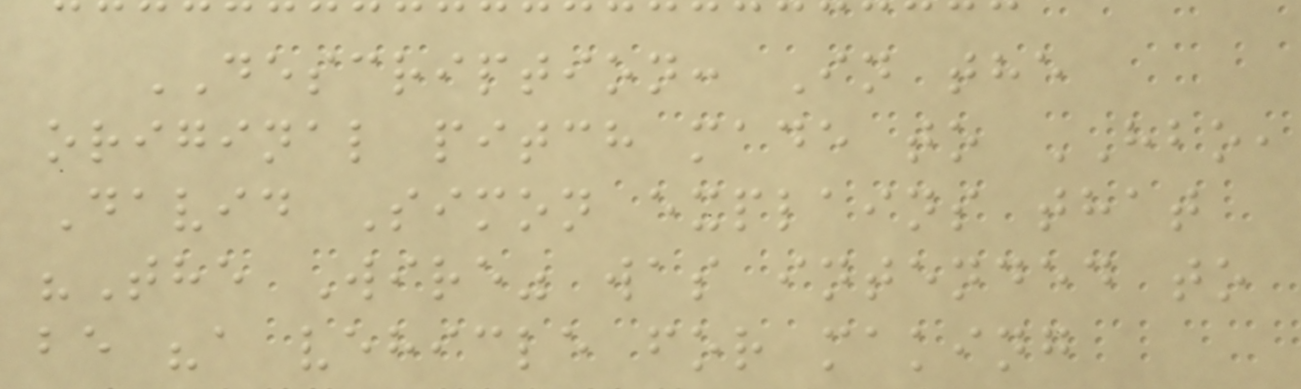DESCRIPTION: In the
original pitch made to HBO,
David Simon explains that
"The Wire" was intended to
be "a vehicle for making
